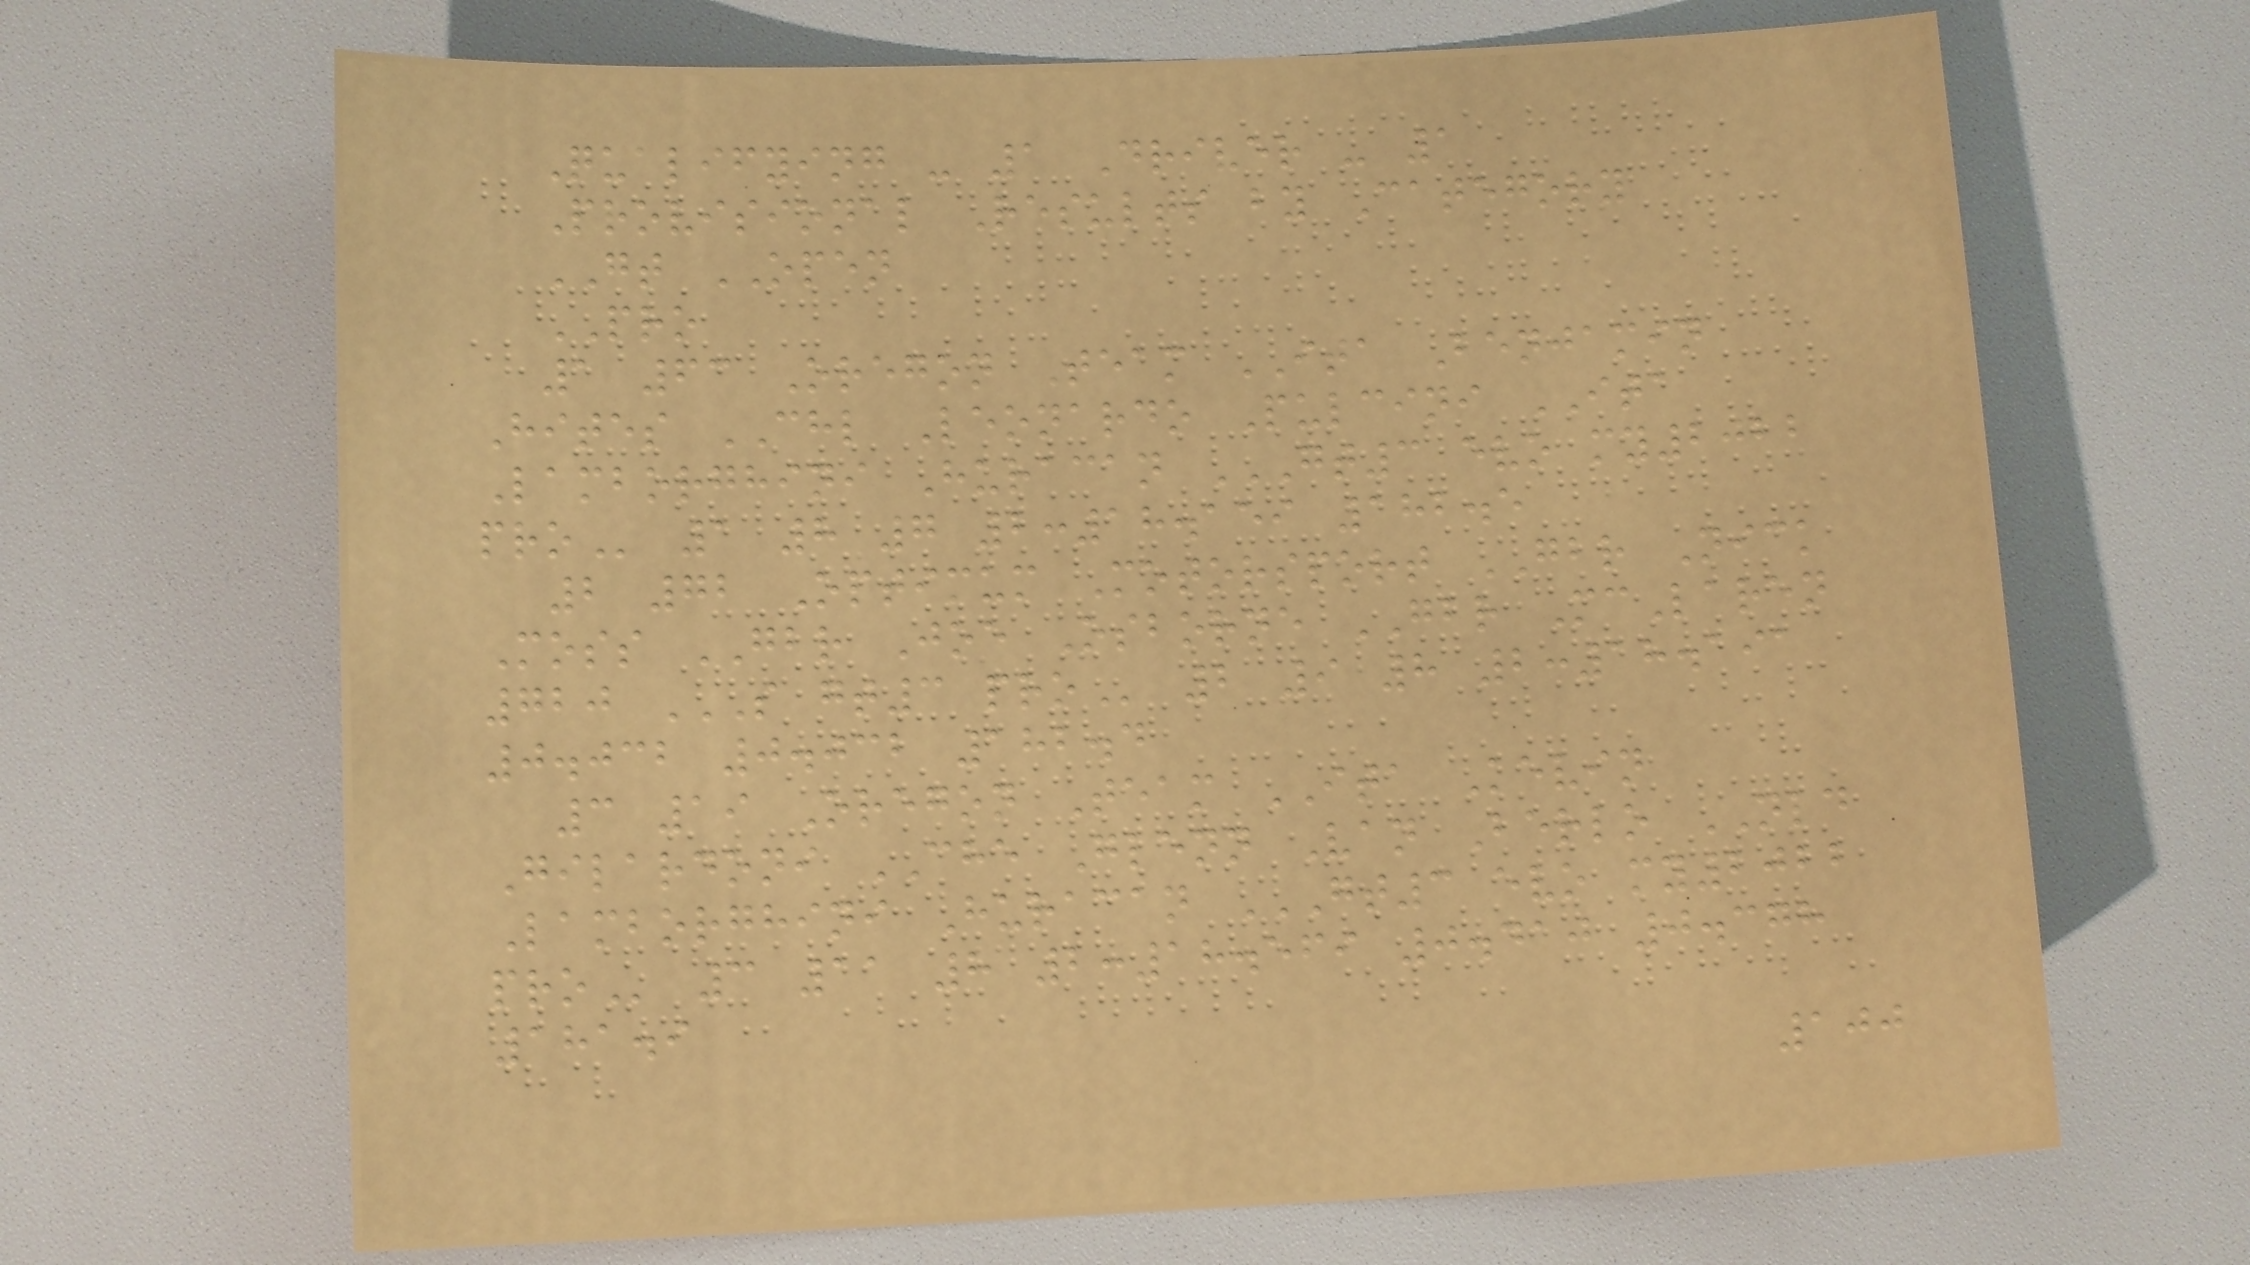Qualifying - 1 Driver - 1
Provisional Results by Category
GT OPEN
PRO
1 63 Oregon Team ITA Benjamin
Hites CHL Leonardo Pulcini ITA
Lamborghini Huracan GT3 EVO MY2022
PRO 1 8 7 2:18.159 182.5
2 72 Optimum Motorsport GBR Nick
Moss GBR Joe Osborne GBR McLaren
720 S GT3 PRO 2 9 8 2:18.191
0.032 0.032 182.4
3 19 Oregon Team ITA Kevin
Gilardoni CHE Glenn Van Berlo NLD
Lamborghini Huracan GT3 EVO MY2022
PRO 3 11 8 2:18.569 0.410 0.378
181.9
100
